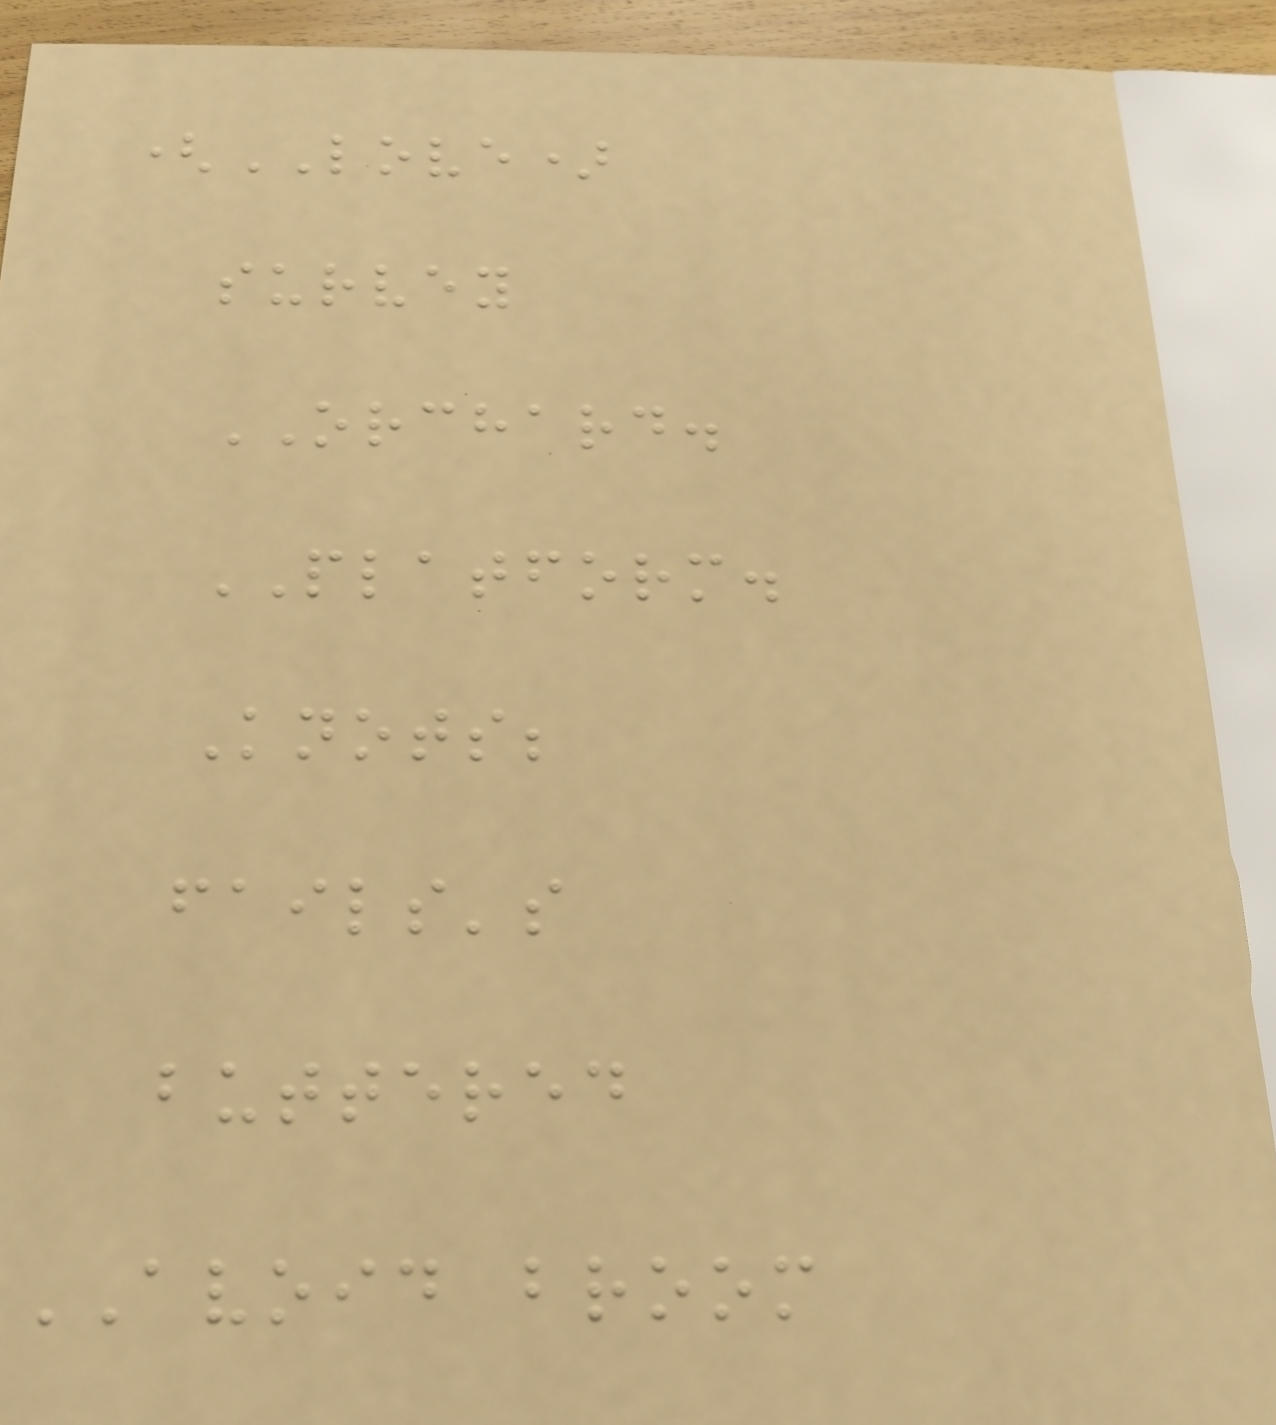(LOVE)
survey
ORCHARD.
PLATFORM.
Knots;
fails's
buttered
AVOID broom
